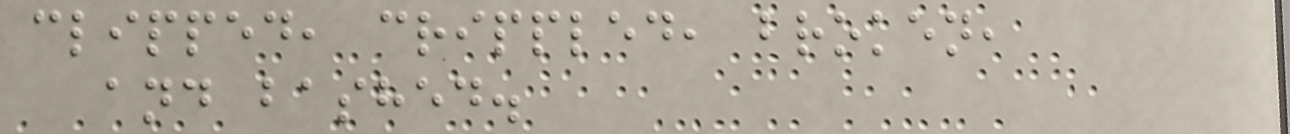clipped, crippled, broken,
and bashed.
